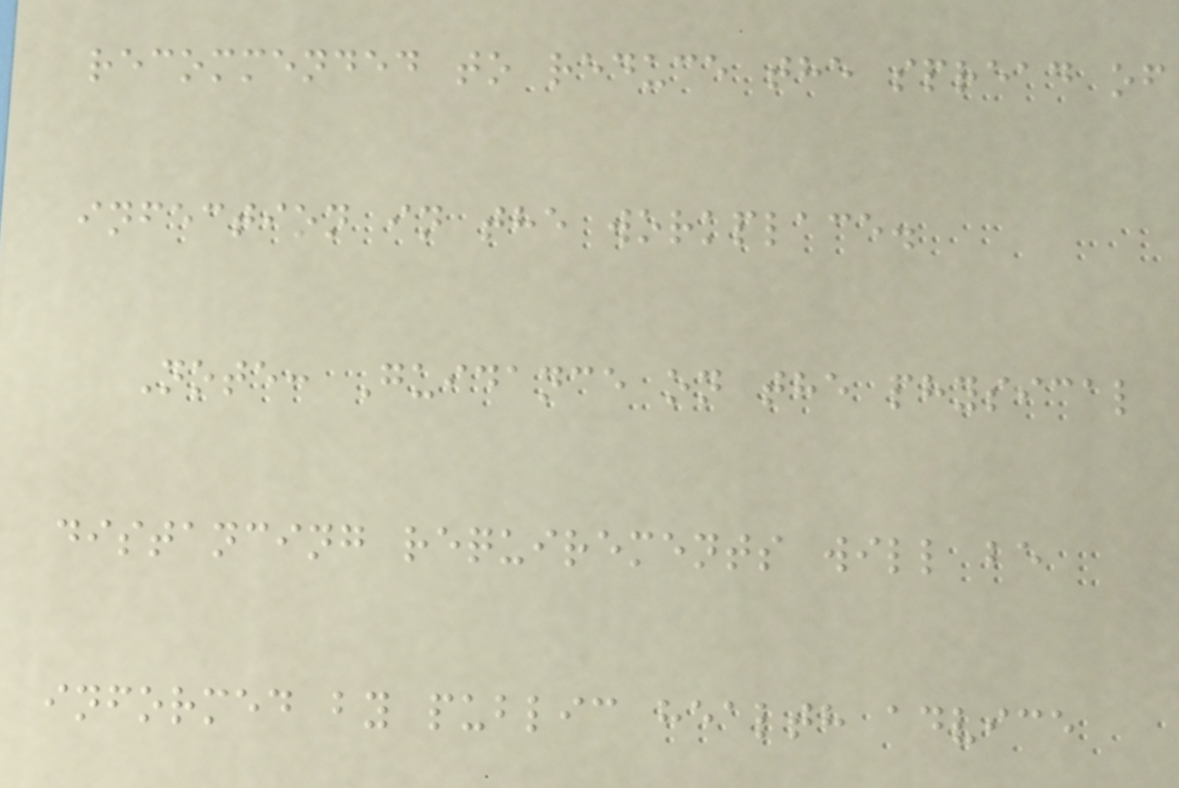recommended to reduce the spread of
infection in the workplace.
Note: Guidance on the physical
distancing requirements will be
informed by public health advice
